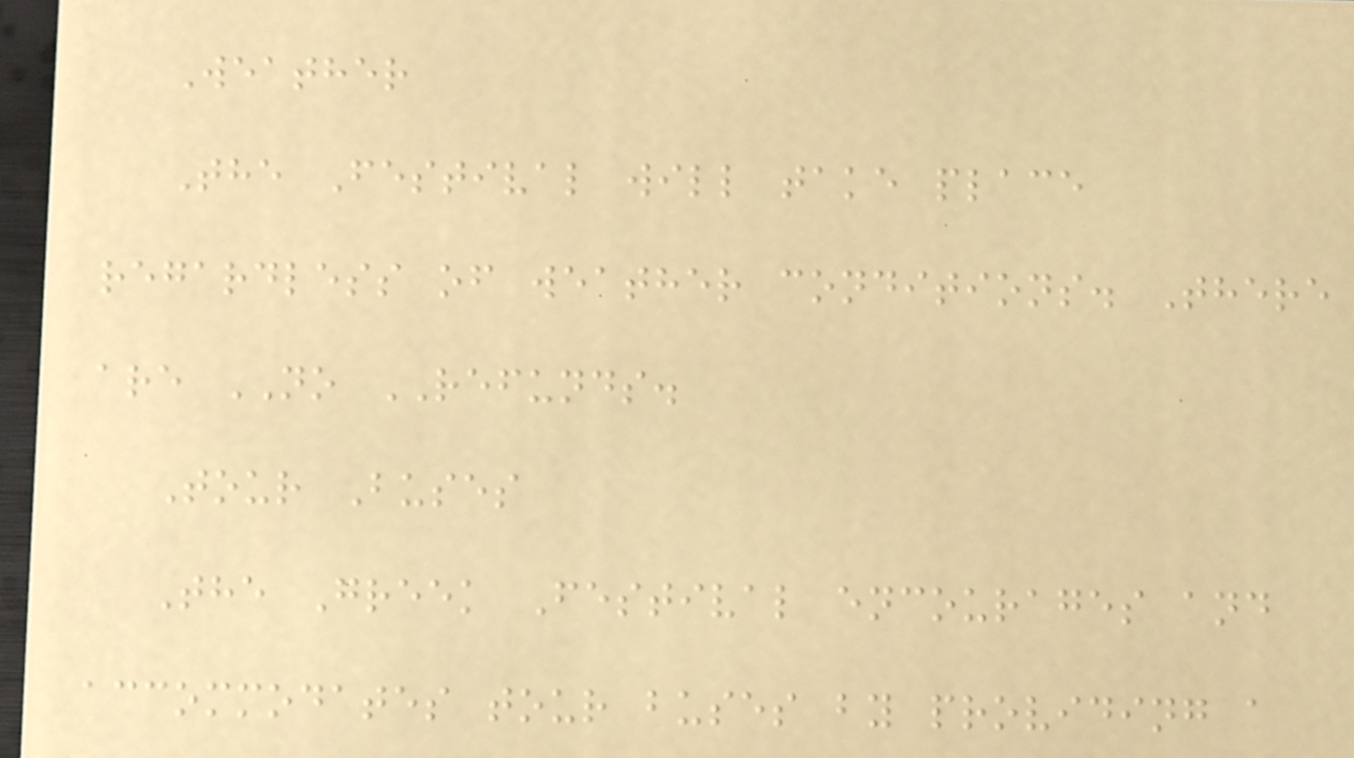Weather
The Festival will take place
regardless of weather conditions. There
are NO REFUNDS.
Tour Buses
The Greek Festival encourages and
accommodates tour buses by providing a
